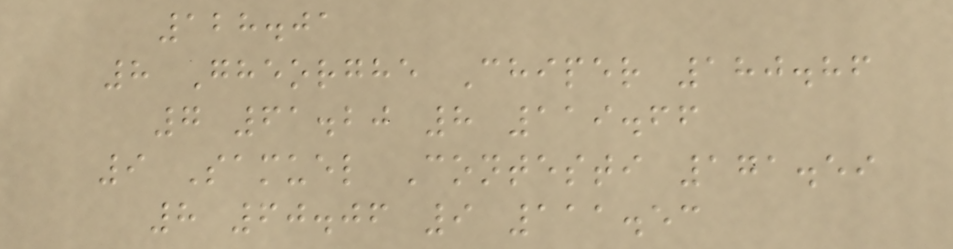128.01
8 Gheorghe Chiper 180.86
7 61.20 8 119.66
9 Samuel Contesti 171.59
8 60.06 9 111.53
